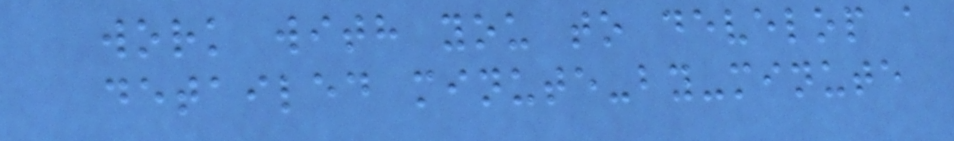work with you to develop a
detailed minute-by-minute
